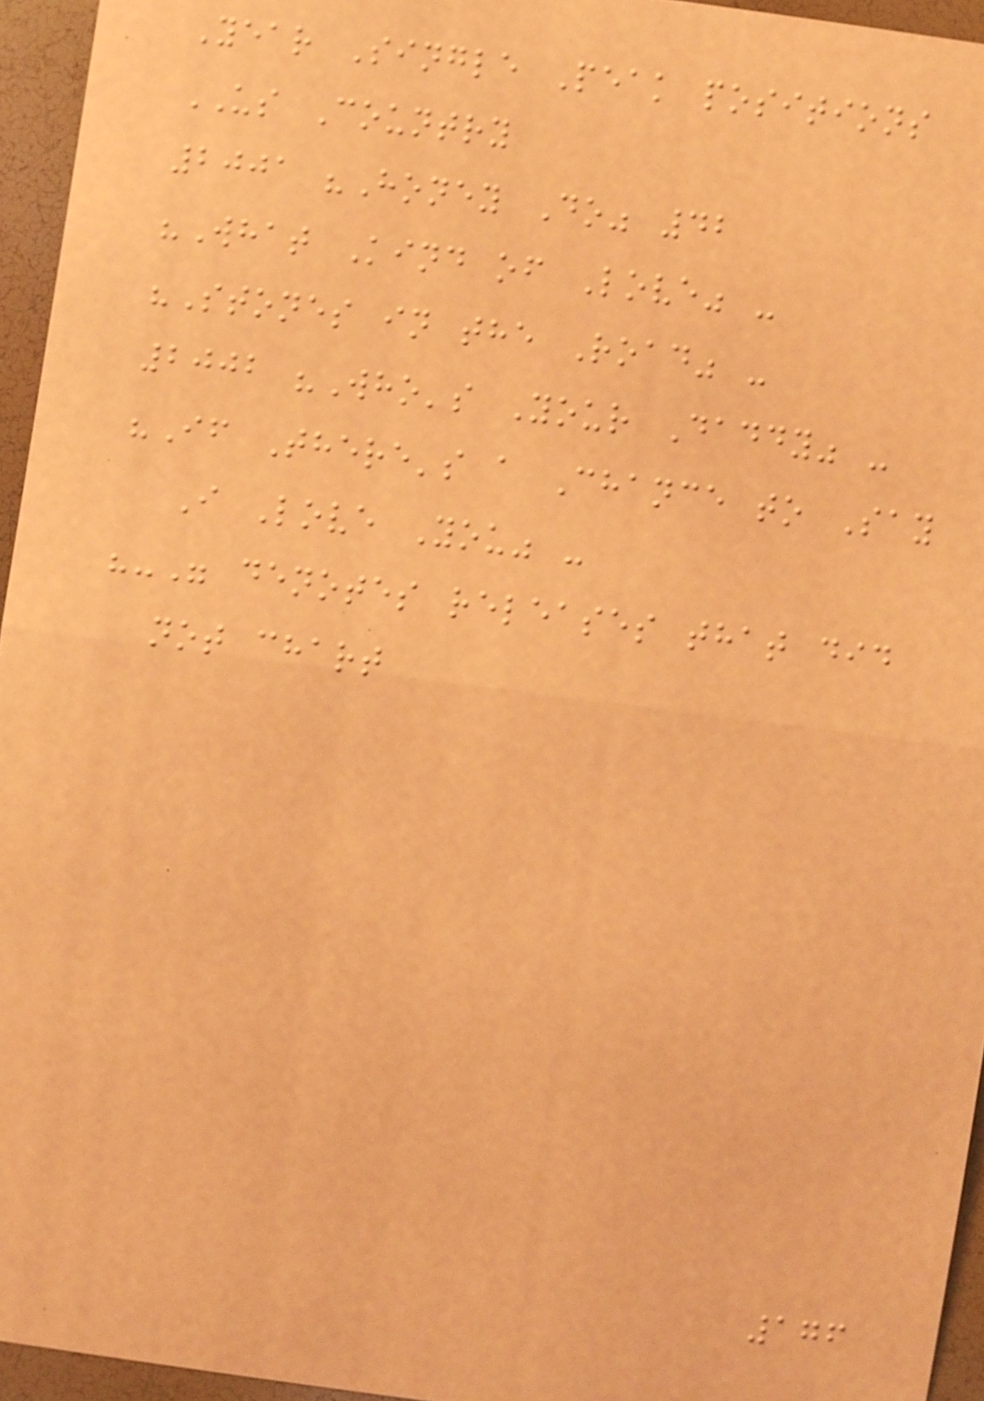Year Single Peak positions
US Country
2001 "Honey Do" 42
"What Kind of Love" -
"Stones in the Road" -
2002 "Who's Your Daddy" -
"If There's a Chance to Say
I Love You" -
"-" denotes releases that did
not chart
176
